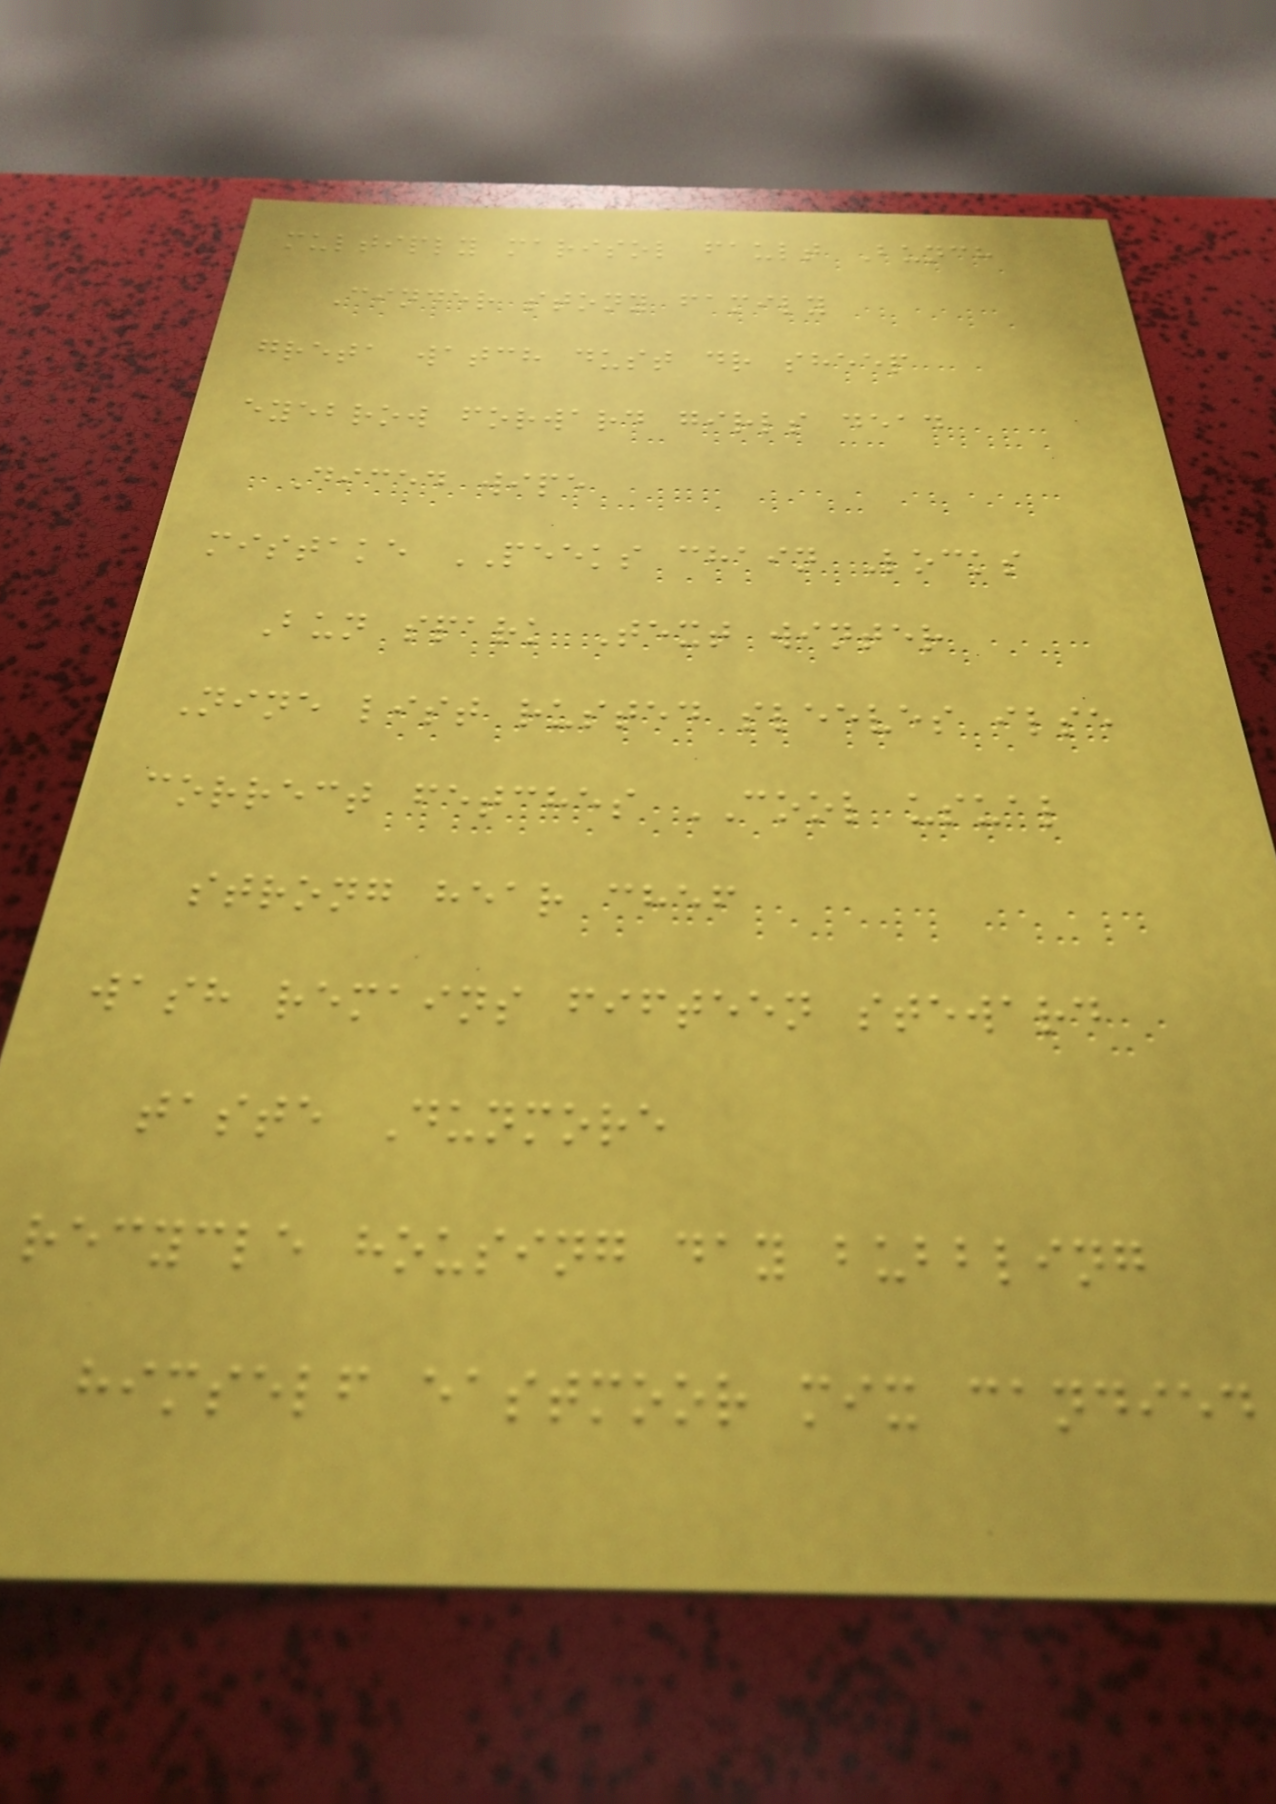multiply marisol fault Bunch
Cinder stony family
greta watch dust dr sheep
eyebrow forward girls dead
Diced wipe
mistake PEEKS chain Locks
Bun spark Text winter
Nine list rusted sleeves ilse
correct fetches COOL usual
strong hear chef
wash remains fifteen steward
taste Dunmore
recycle housing day bubbling
himself eastmoor mix candied
